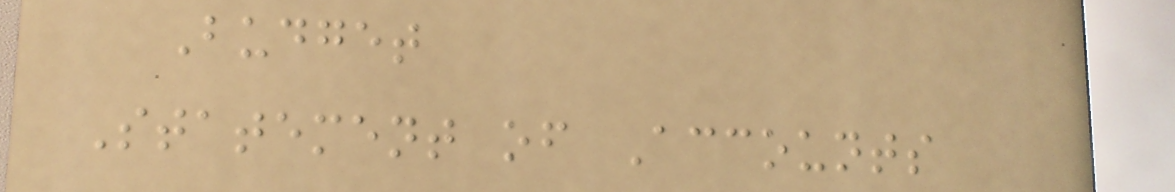Budget
Statement of Accounts
